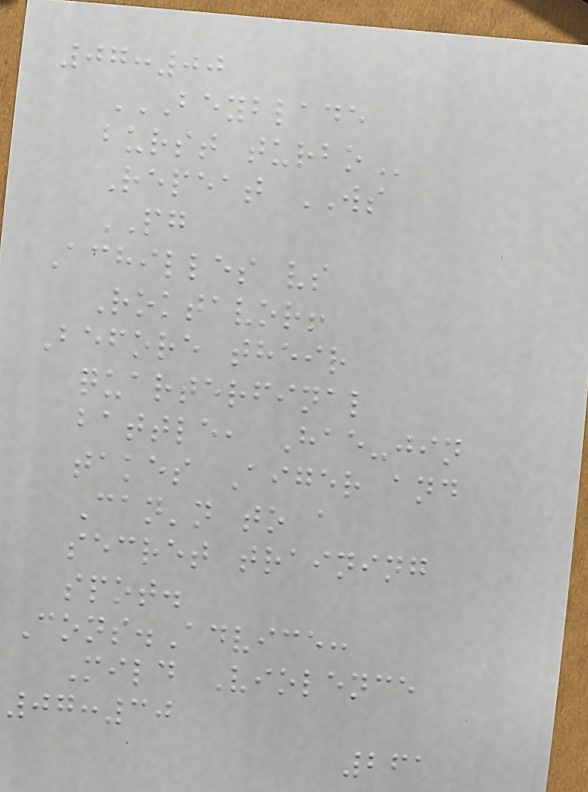07:00
BEYBLADE
BURST TURBO
Repeat WS
PG
Achilles vs
Roktavor!
Before their
quarterfinal
battle, Hae-jin
takes Aiger and
Can'n to a
secret training
spot.
Cons.Advice:
Mild Violence
07:30
261
